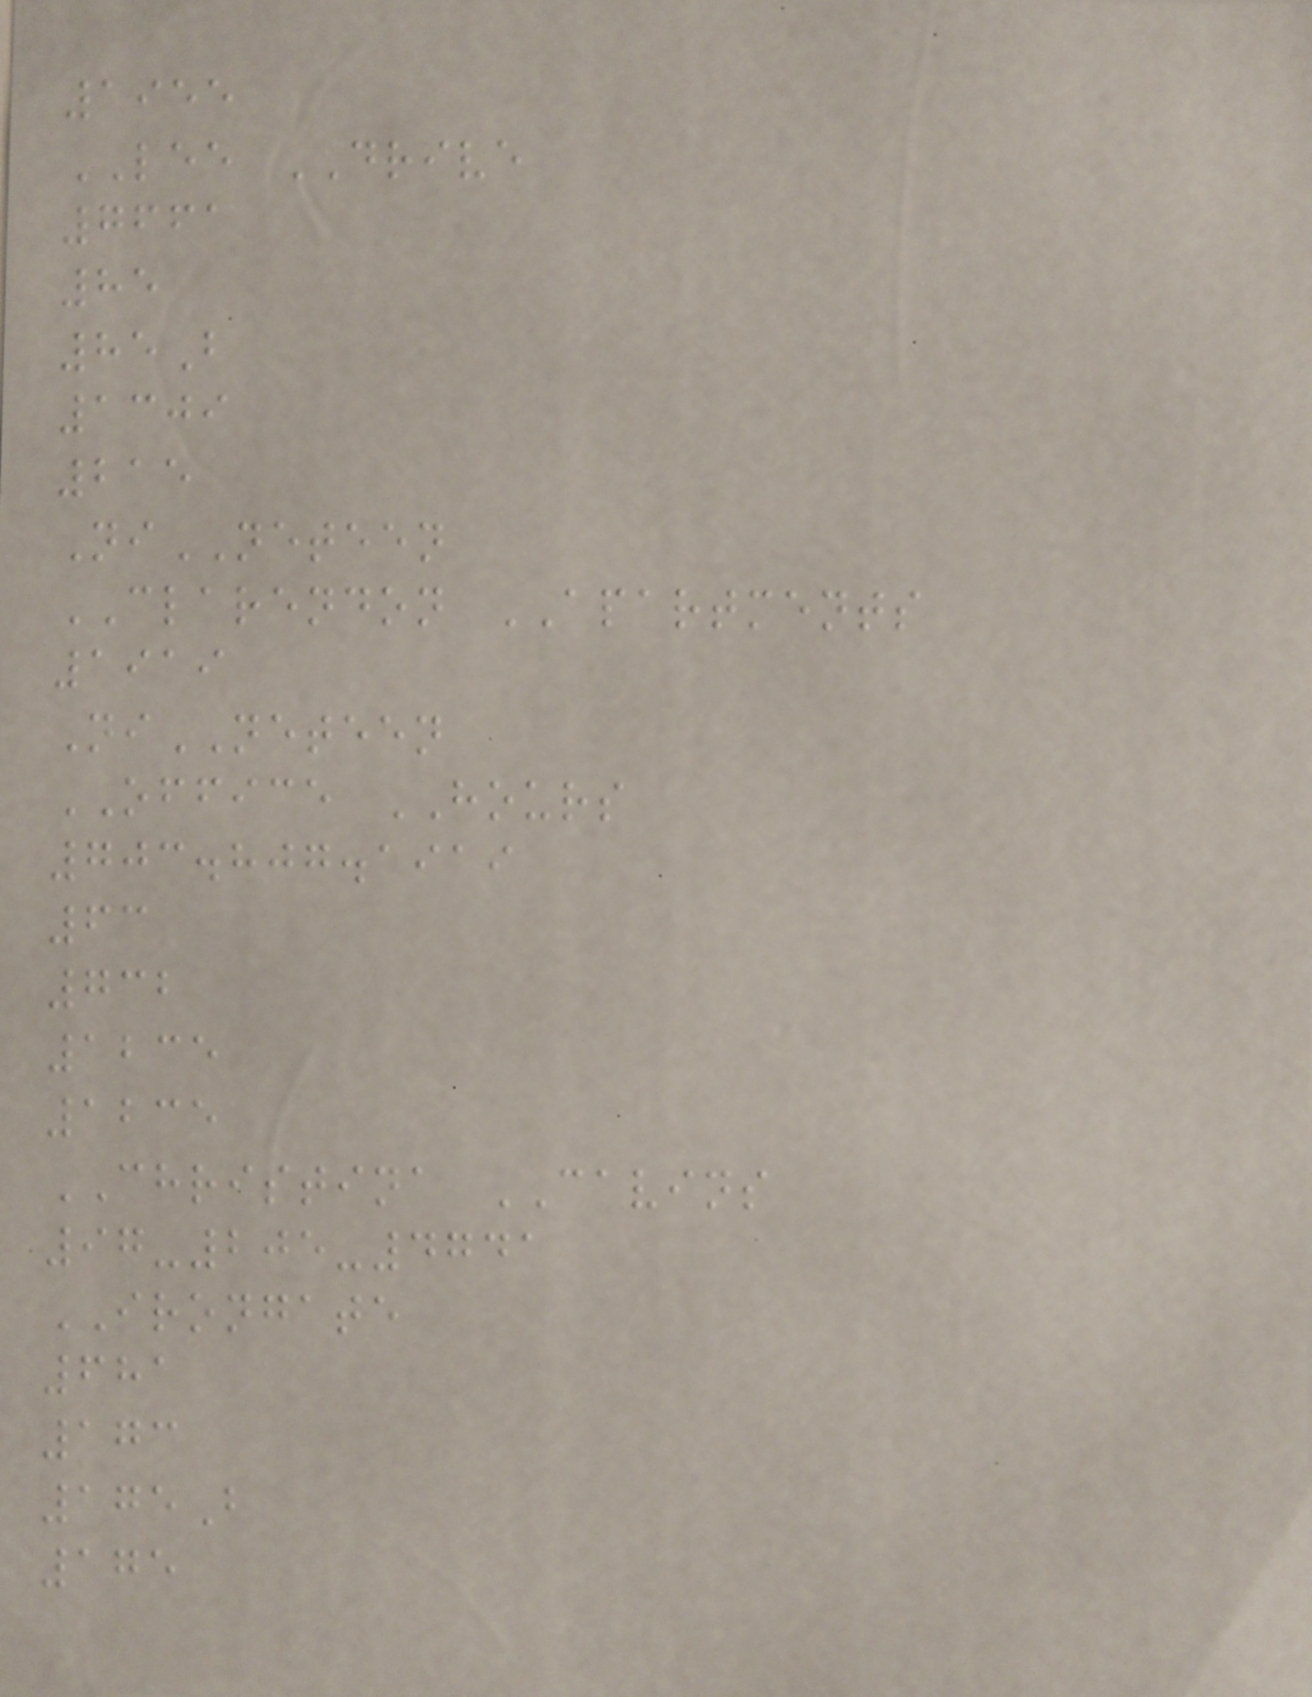1955
LEE DRIVE
7661
85
85B
1309
215
NiNETEEN
CLARENDON APARTMENTS
1919
NiNETEEN
OFFICE HOURS
703.807.1919
63
732
1235
1235
CHRISTINA CAVINS
97-205-4741
IRONGATE
681
173
175B
175
